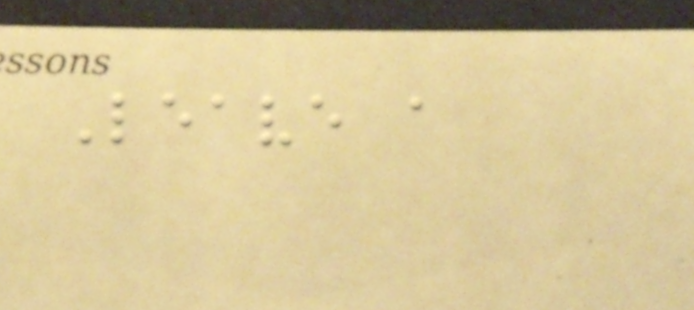Leave a
